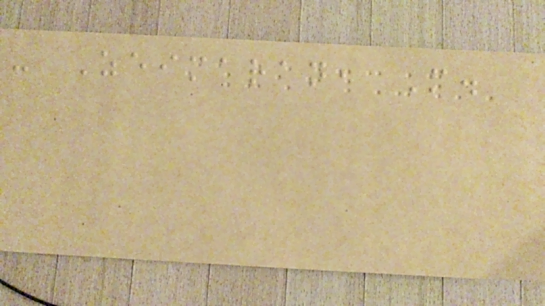- Zeimaran, M.
